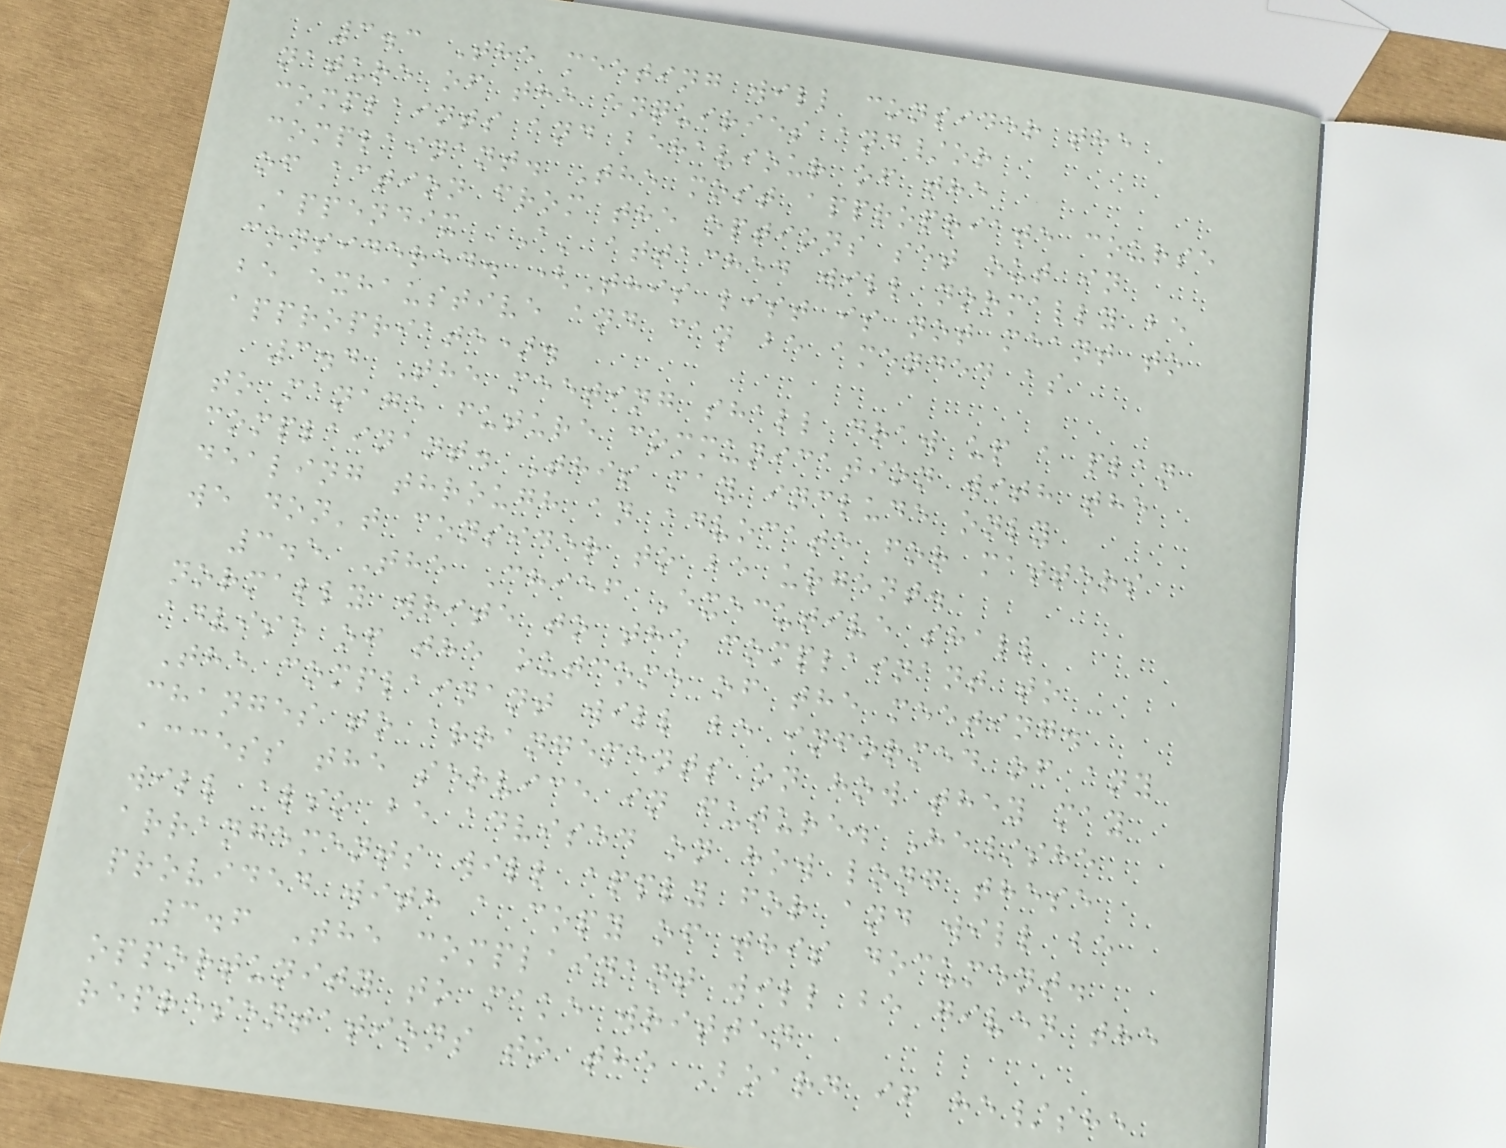3.3 The meeting will consider the
nature of the enquiries and/or
complaints and behaviour of the
complainant. The most appropriate course
of action from the options set out in
Appendix 'A' attached will normally be
considered. (This list is not meant to
be exhaustive and can be amended as
appropriate).
3.4 The meeting shall draw up a plan
to manage future communication with the
complainant. This may include only
dealing through an advocate for matters
we don't consider to be urgent.
3.5 The Chief Executive shall
normally write to the complainant to
advise of the outcome of the meeting.
The complainant will be informed of any
changes to arrangements on how they may
access the service in future. He/she
will also be advised on how long these
arrangements will apply for and will be
provided with a copy of this document.
3.6 The complainant will be given the
opportunity to make written
representations to the Board if he/she
